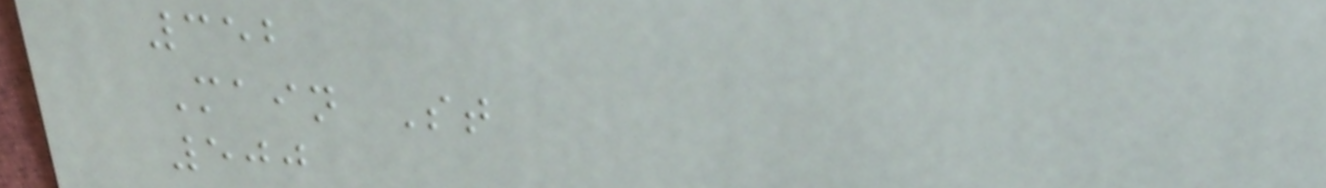352
Main St
500
